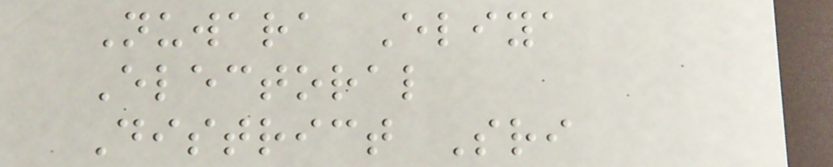Nuwara Eliya
Electoral
District Sri
